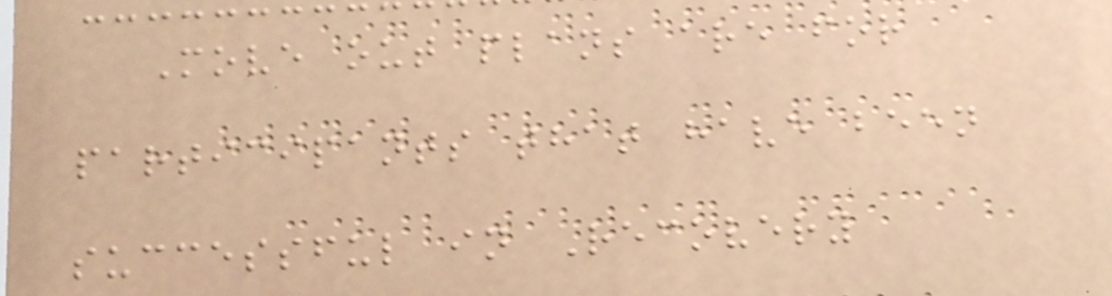Move out plans are for
participants that have been
successful in Recovery
